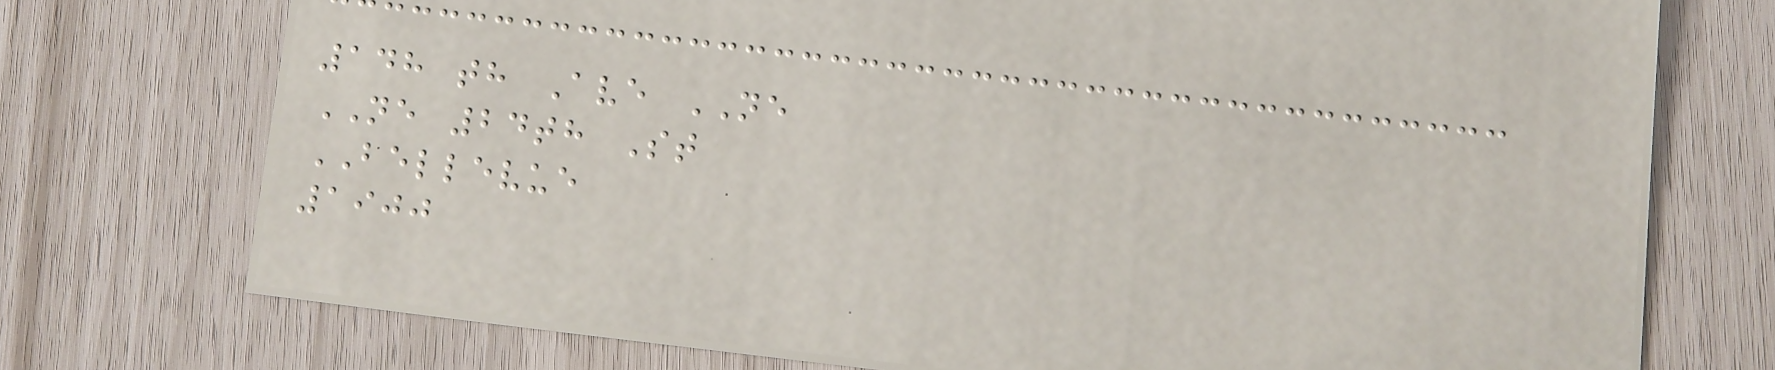148 th Ave NE
NE 24th St
BELLEVUE
1900
